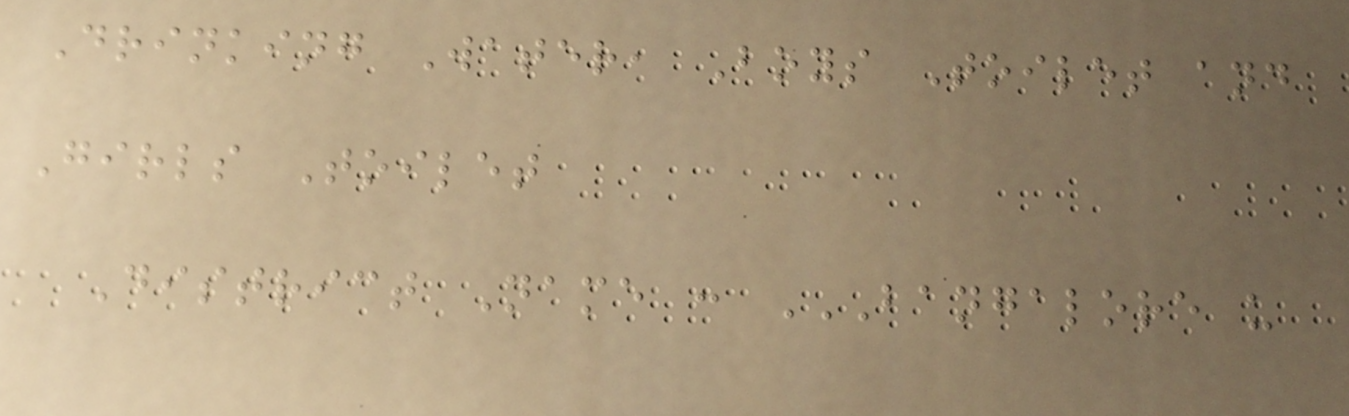Drinking Water, Boys Toilet and
Girls Toilet
District Name : BANGALORE U
